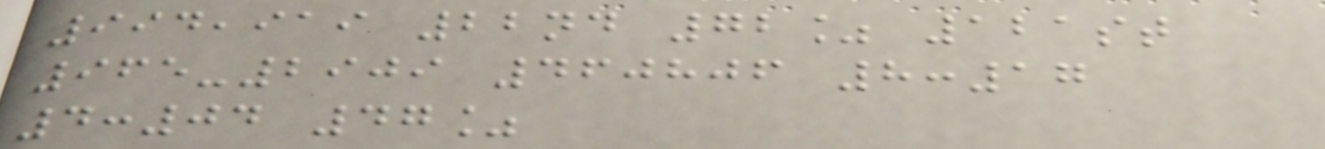994,919 22nd 72% 121st
965-2909 460806 8:17
4:04 47%
